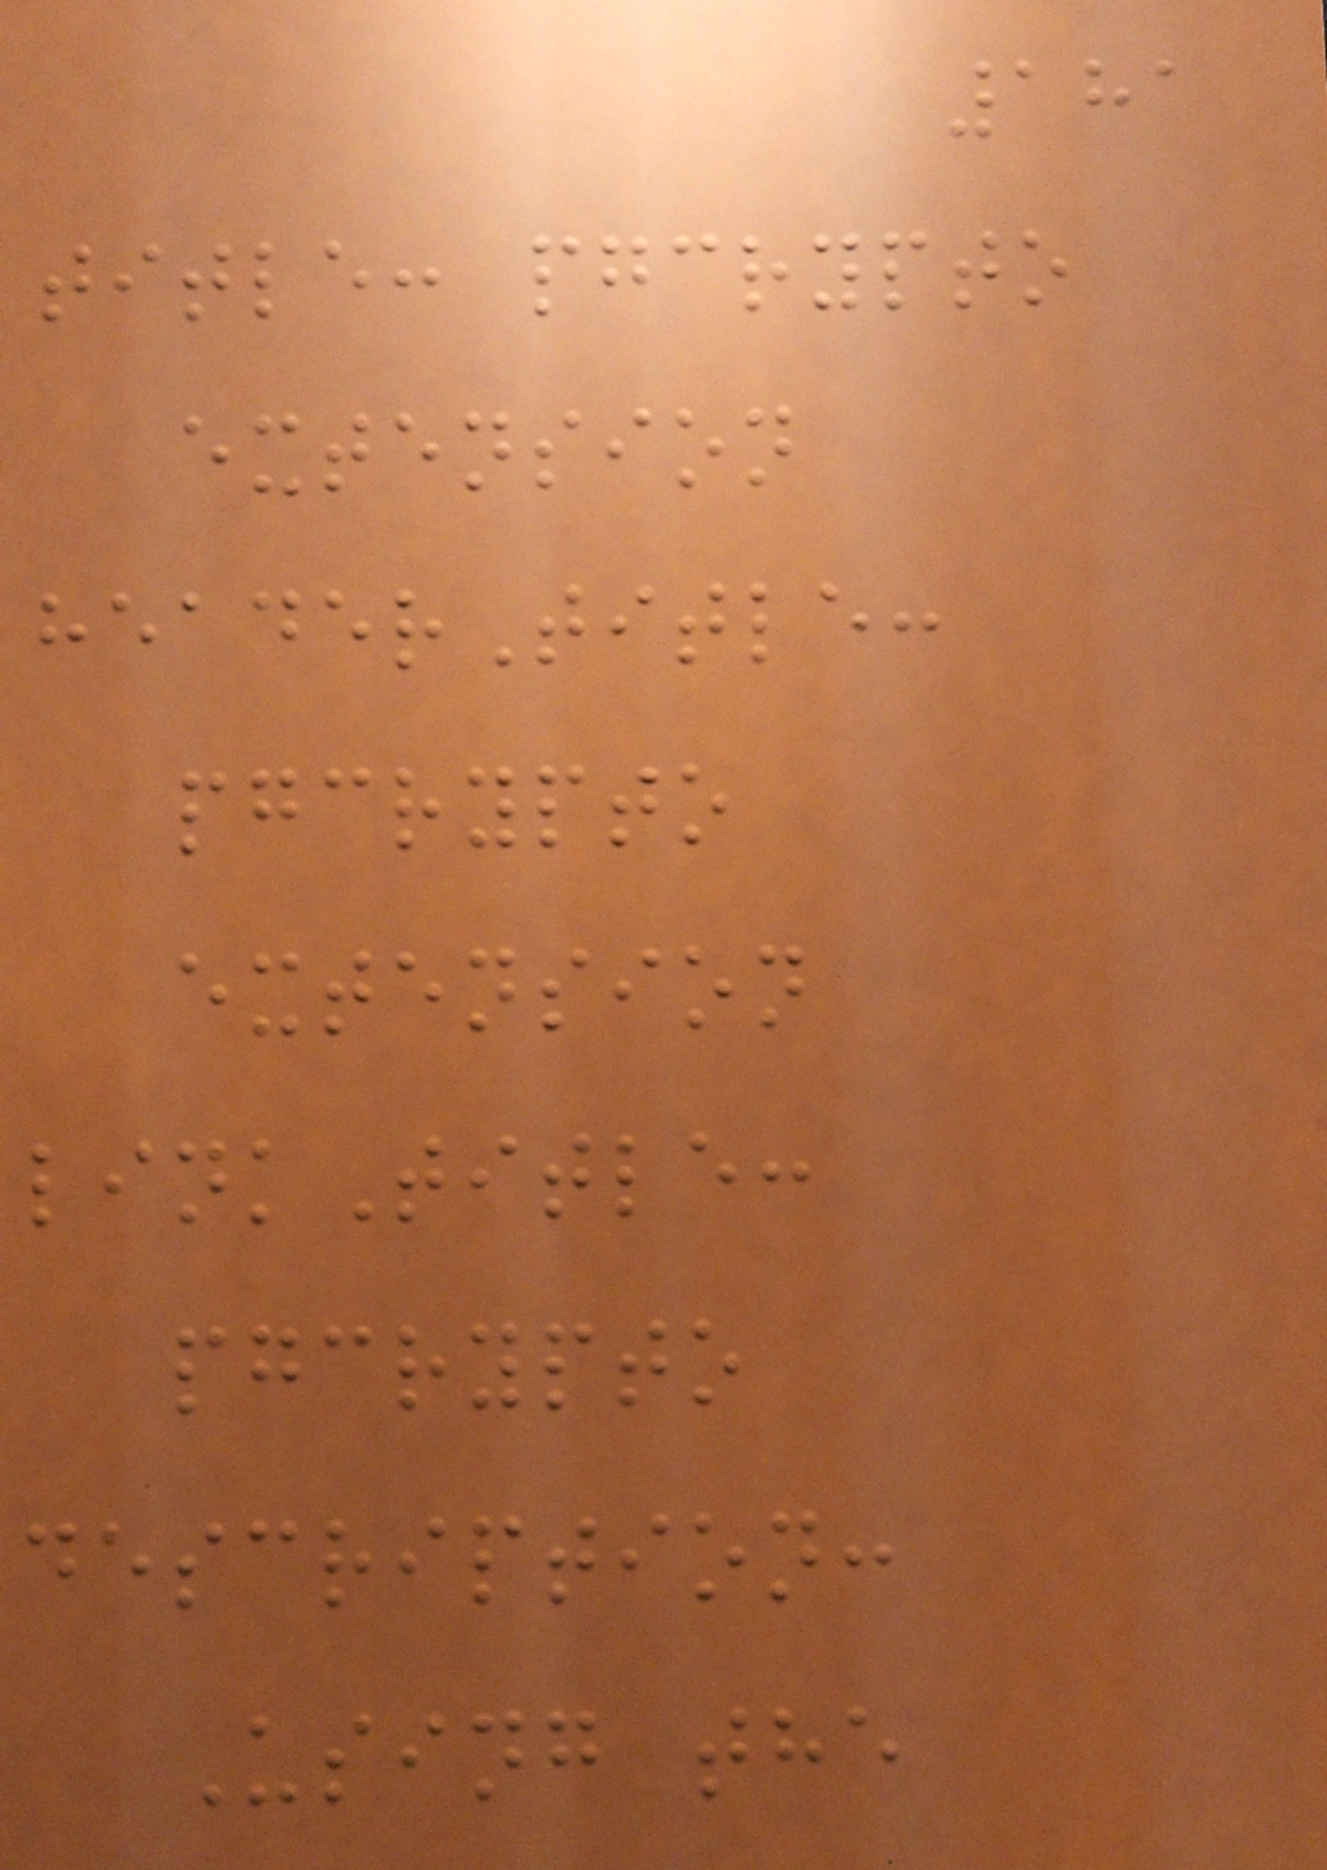181
title: pgcrypto
extension
headerTitle:
pgcrypto
extension
linkTitle:
pgcrypto
description:
Using the
